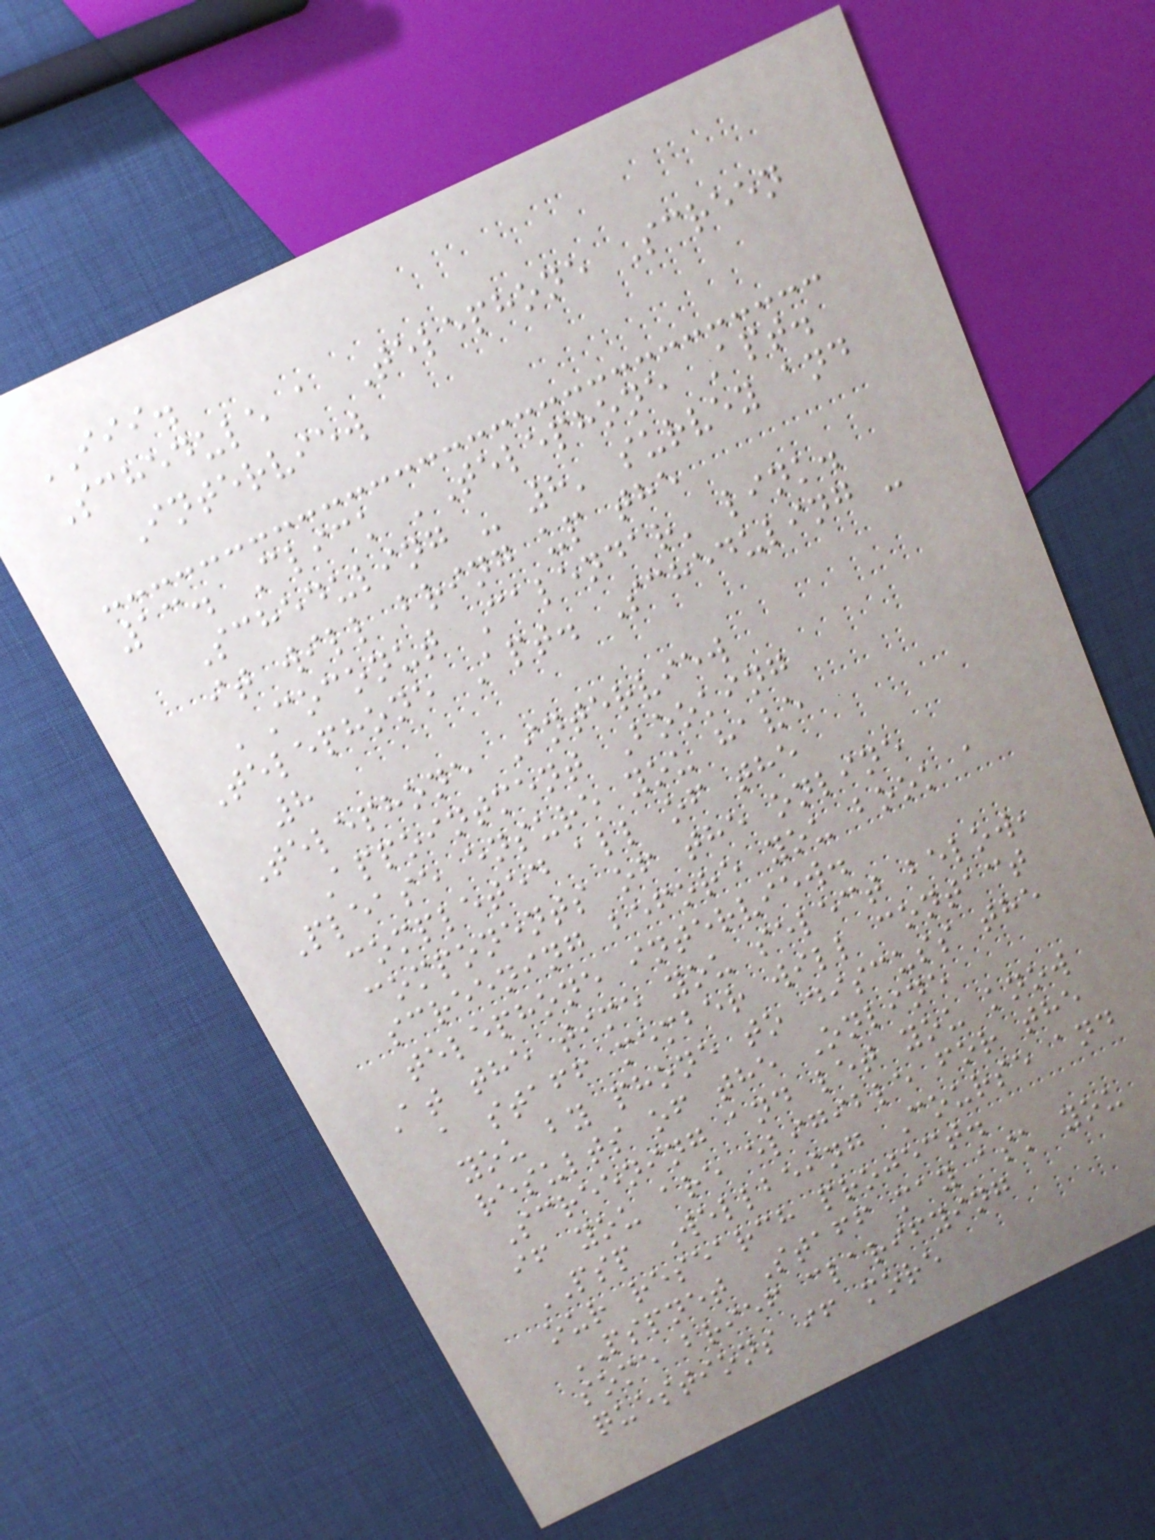III.
Schedule a Telephone Screen
Interview
13. Click 'Telephone Apt.
Scheduling - 8' survey and
it will bring up the
'Coconut Calendar' link.
Telephone Apt. Scheduling -
8
Telephone Interview
Appointment Booking
Please ensure you have
completed all of the
components of the online
screening before you book a
telephone interview.
At the time you select below,
a staff member will contact
you by phone to discuss the
results of the Online
Screening and let you know
if you are eligible for the
PSP Wellbeing Course and
our research project.
PSPNET Staff may ask you
some brief clarifying
questions if more
